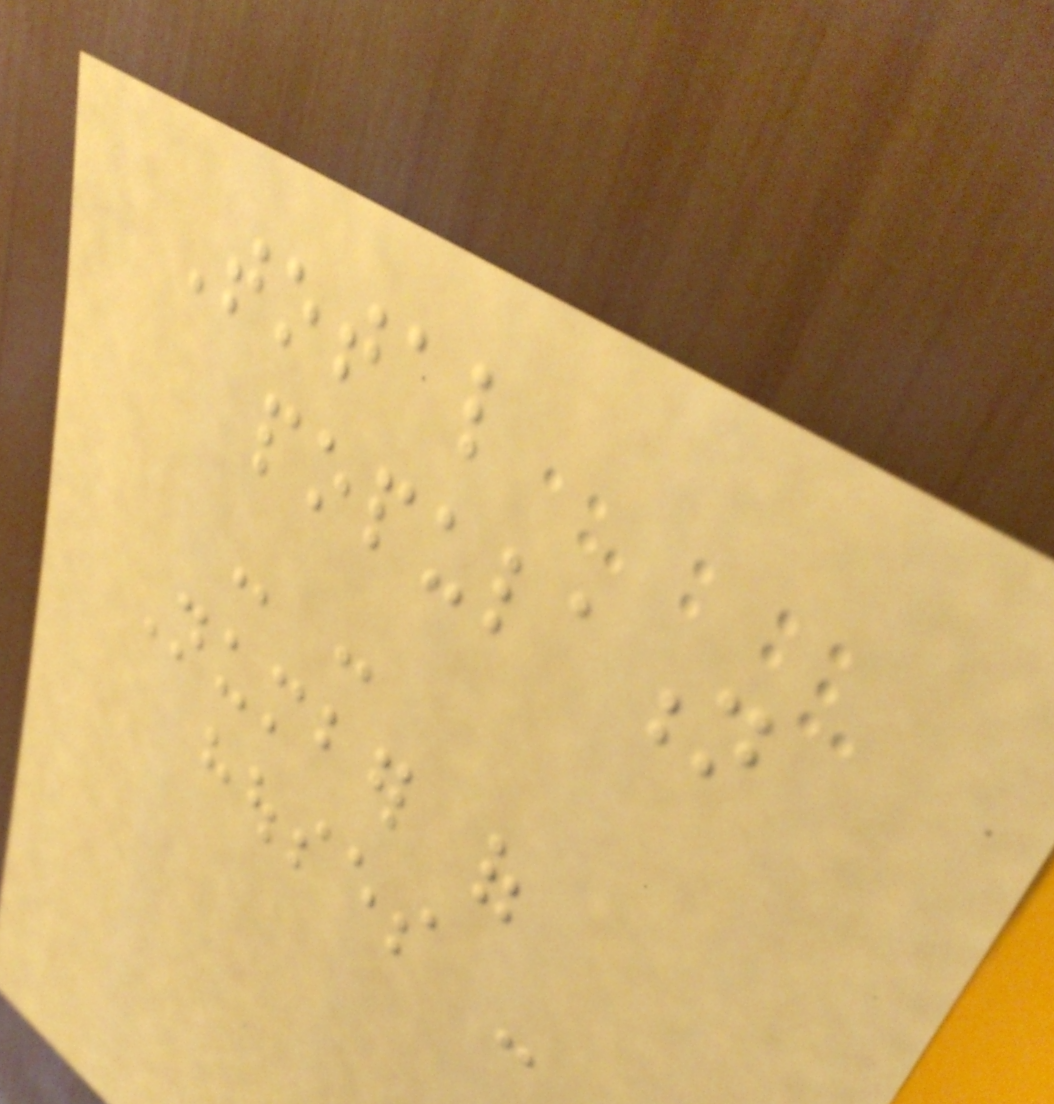Total
population
- -
Number of
houses -
